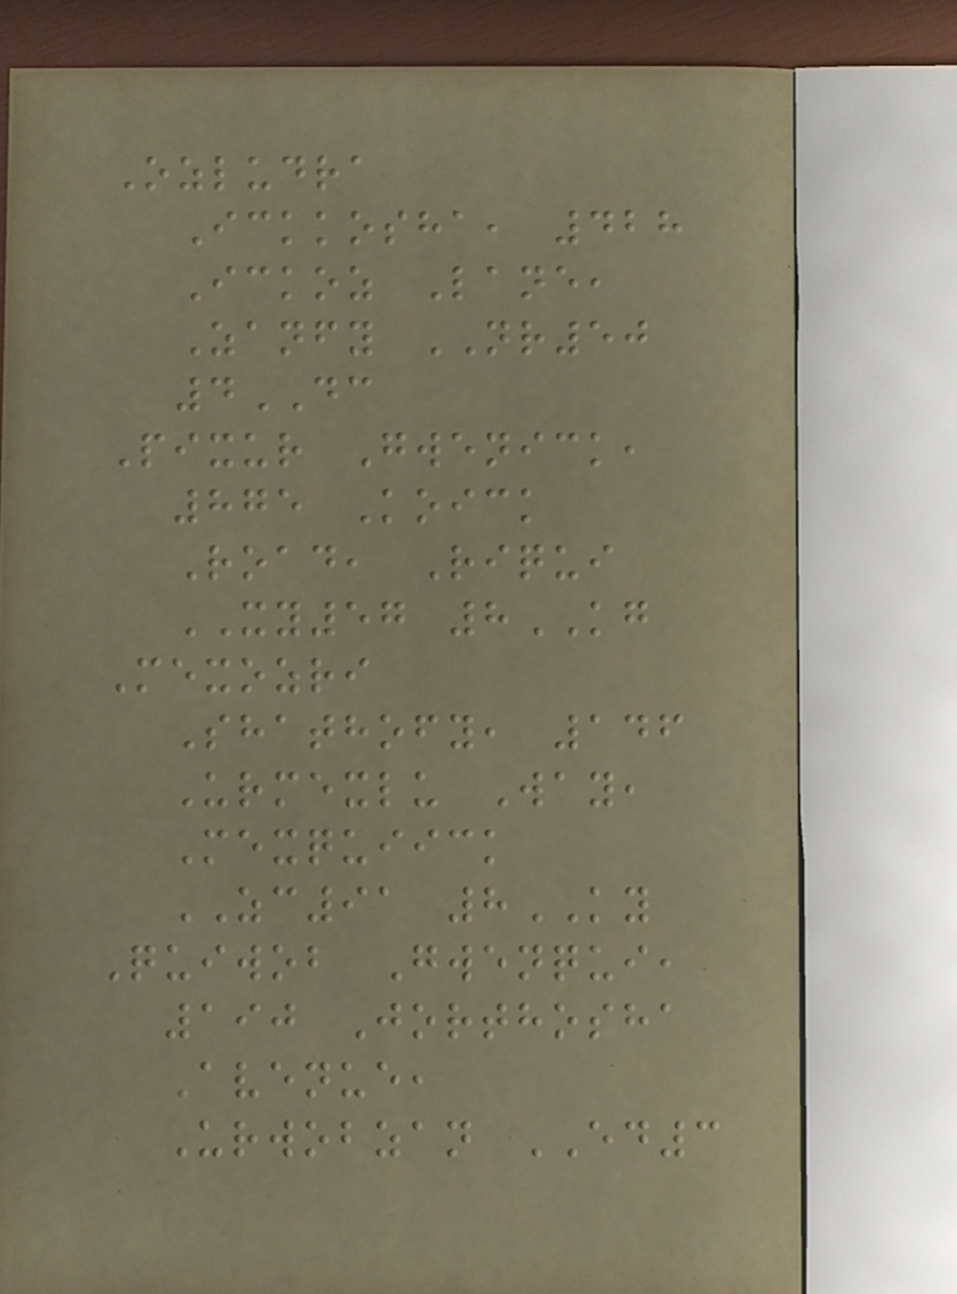Ozludra
Ickkosha, 428
Ickoz Lane,
Zanfy NR50
4DC
Pixur Gwenick,
875 Koick
Road, Riqui
XY57 8KG
Mexozri
Shathofy, 146
Urmexlu Way,
Mexquiick
ZC91 8KY
Quiwob Gwenqui,
190 Jorthosha
Avenue,
Urwobzan ED3
